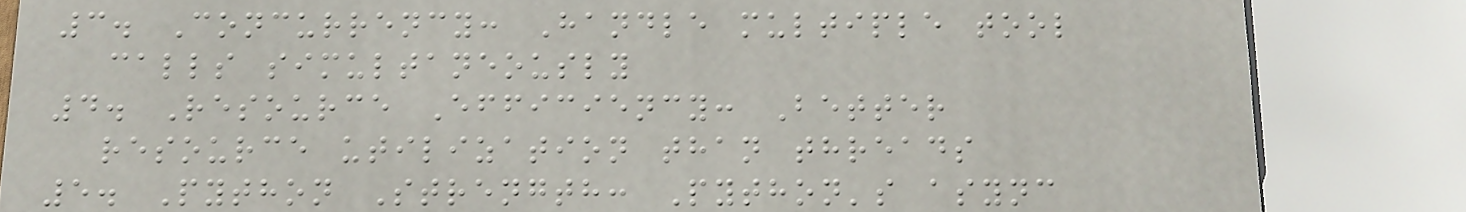3. Concurrency: Handle multiple tool
calls simultaneously
4. Resource Efficiency: Better
resource utilization than threads
5. Python Strength: Python's async
